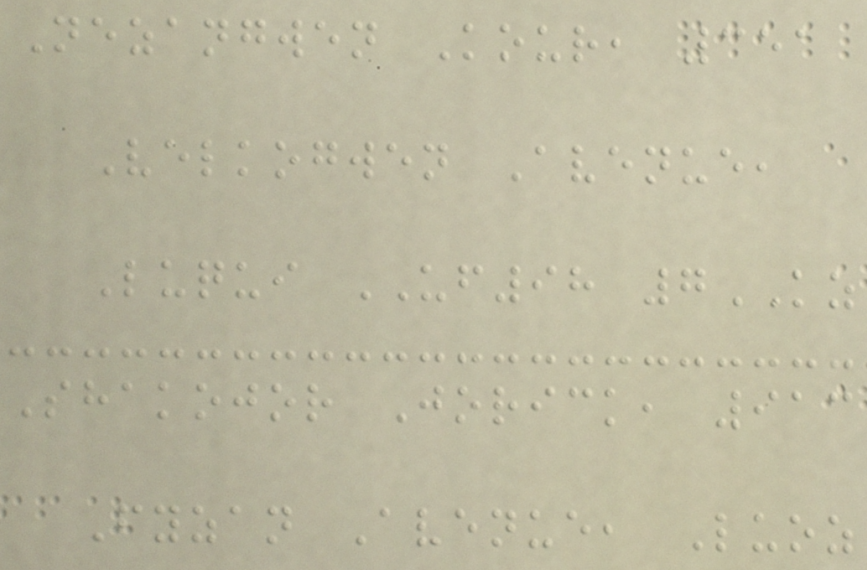Nezangwen Kour, 351
Velkogwen Avenue,
Luqui UF98 7KZ
Shakojor Jorick, 913
Fyzan Avenue, Luoz
